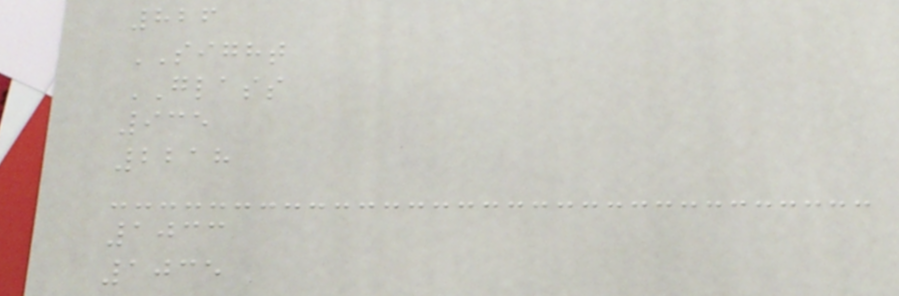826
SIGHT
GLASS
935
2218
1033
1035
